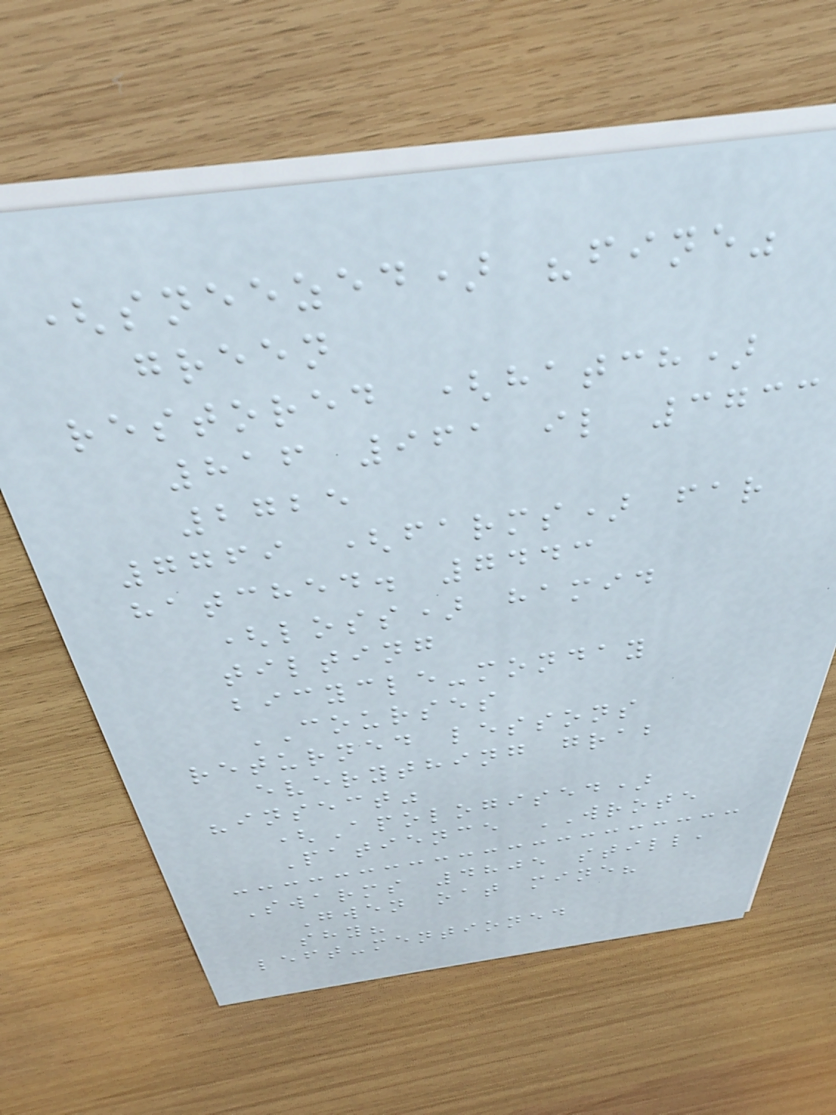(sneezed) "fine"
green
restored (hatch)
816 961 il 3733
2725
7769 (farms) far
hatched. 7443
(loss) hamid
tilting
bicycle-monday
COURSES
returned lessons
everything grab
"insect"
(Apologised)
Patience WROTE
Swarms 4805 still,
Gwen oat mine?
shy?
left-mentioned
